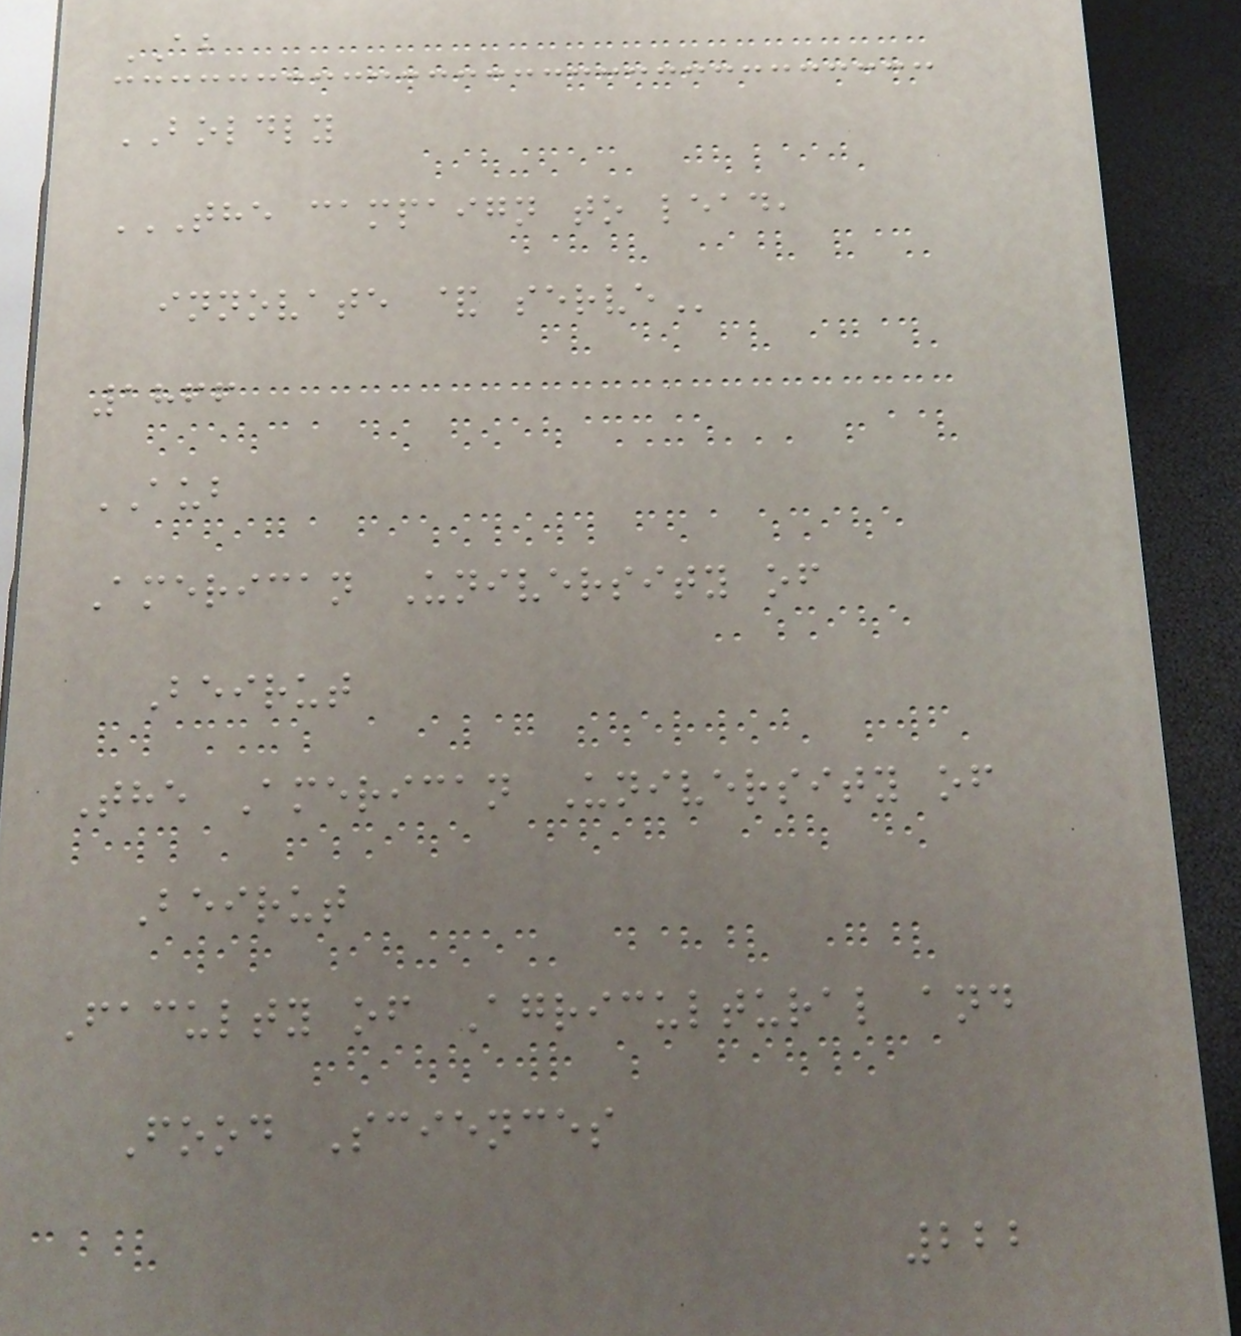AB
BOLDLY
THE CAMPAIGN TO LEAD,
INNOVATE & SERVE
1866
AUB
American University of
Beirut
The American University of
Beirut
Faculty of Agricultural and
Food Sciences
222
